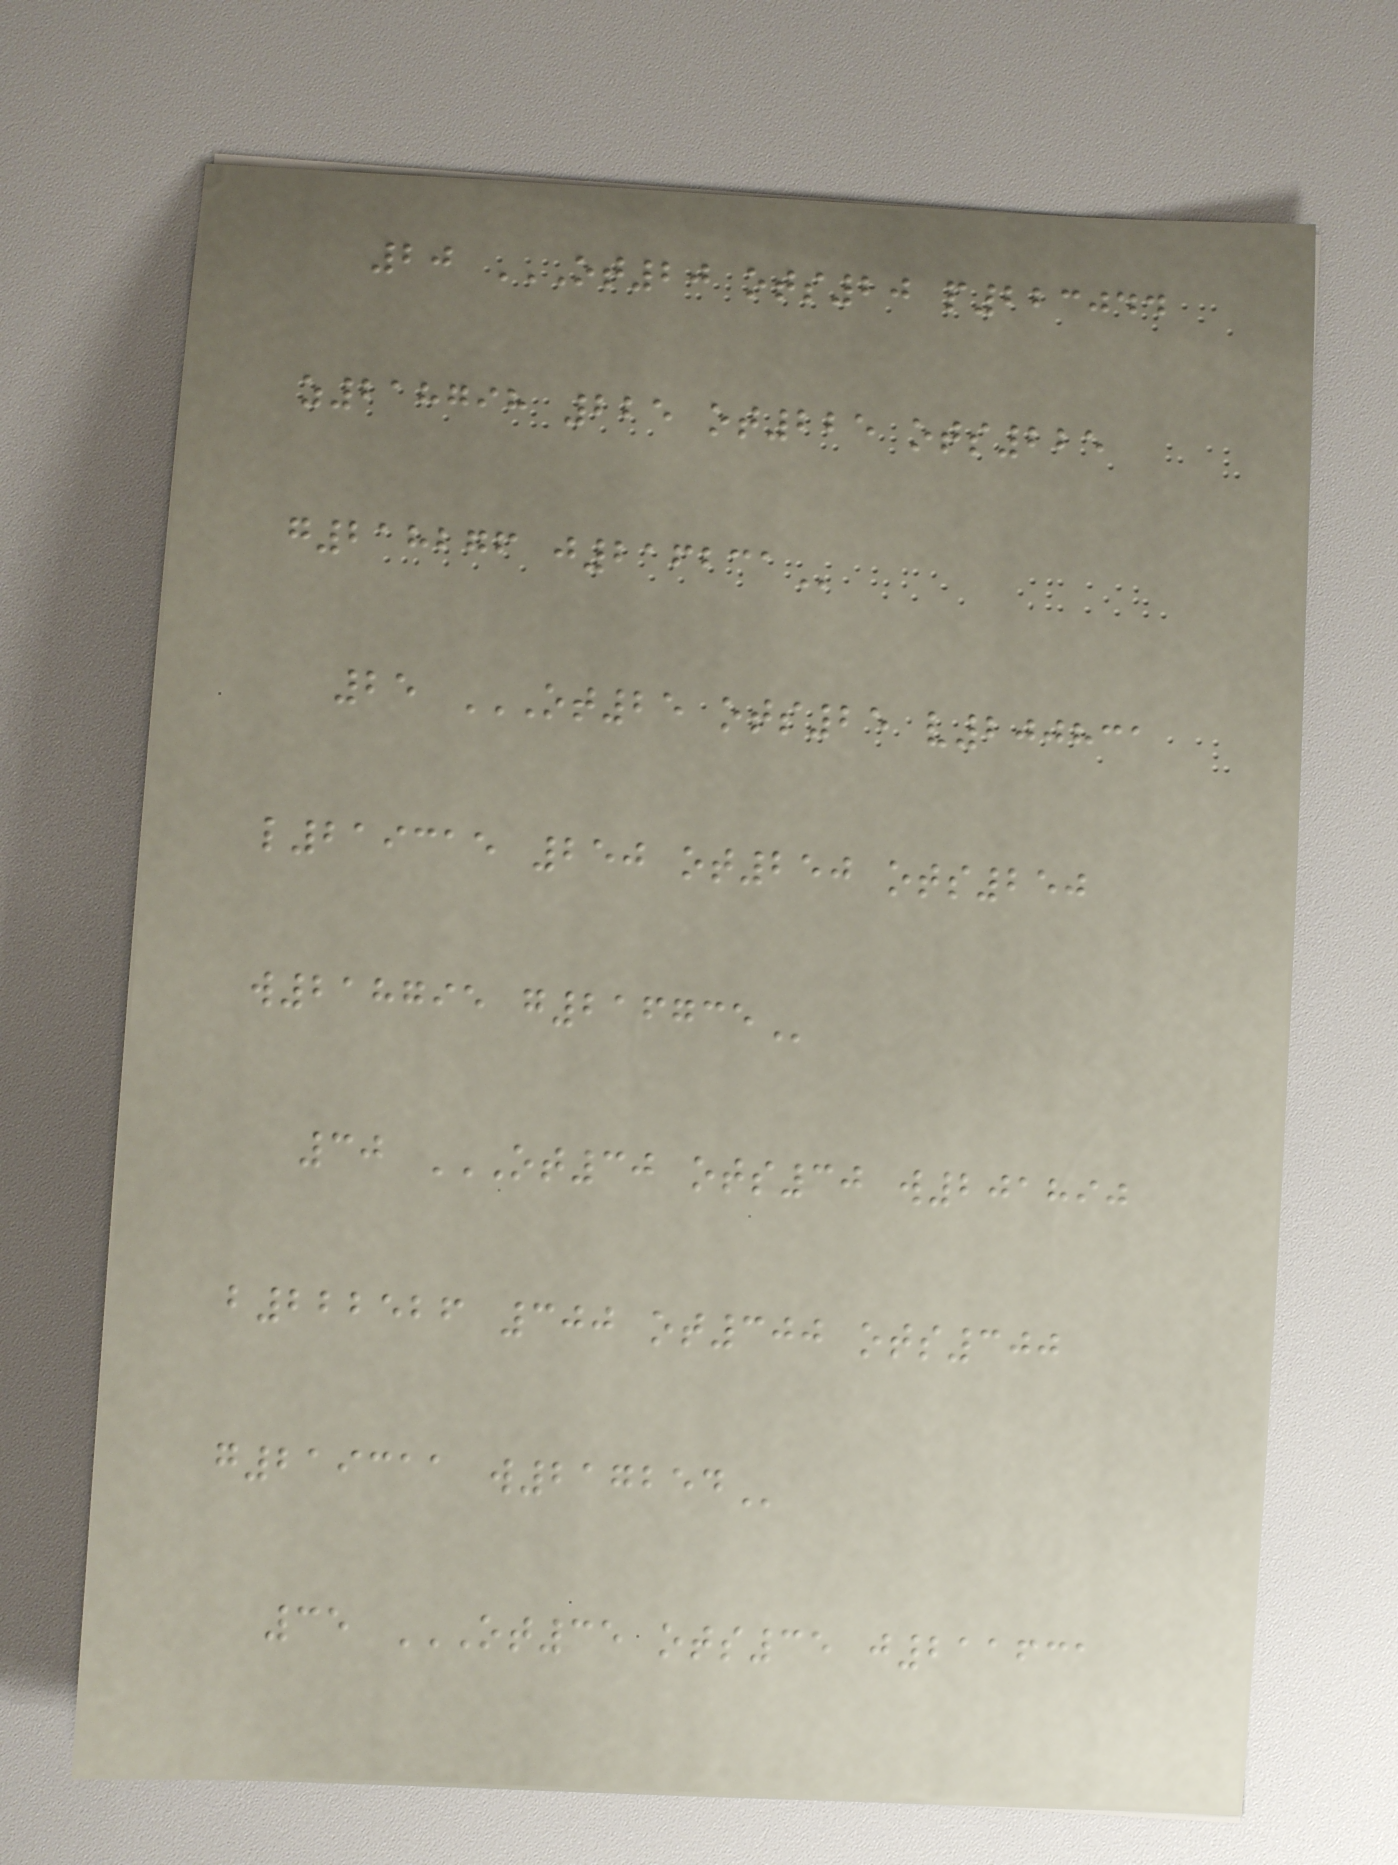20 OT20 OTS20 P223044
Z218798 225 OT225 OTS225
G218276 J216231
25 OT25 OTS25 V200831
L219315 250 OT250 OTS250
W218795 G216735
30 OT30 OTS30 W201890
B222526 300 OT300 OTS300
G219311 W217254
35 OT35 OTS35 J211631
